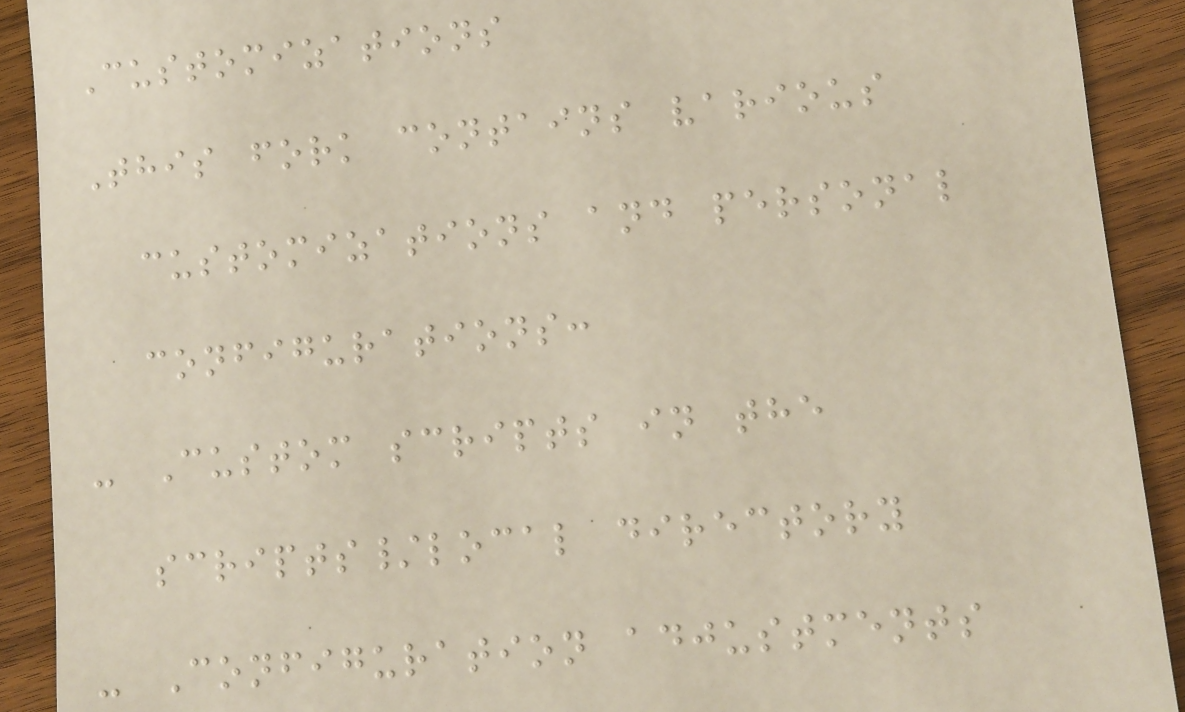Customizations
This fork contains various
customizations and personal
configurations:
- Custom scripts in the
scripts/local directory
- Configuration adjustments
